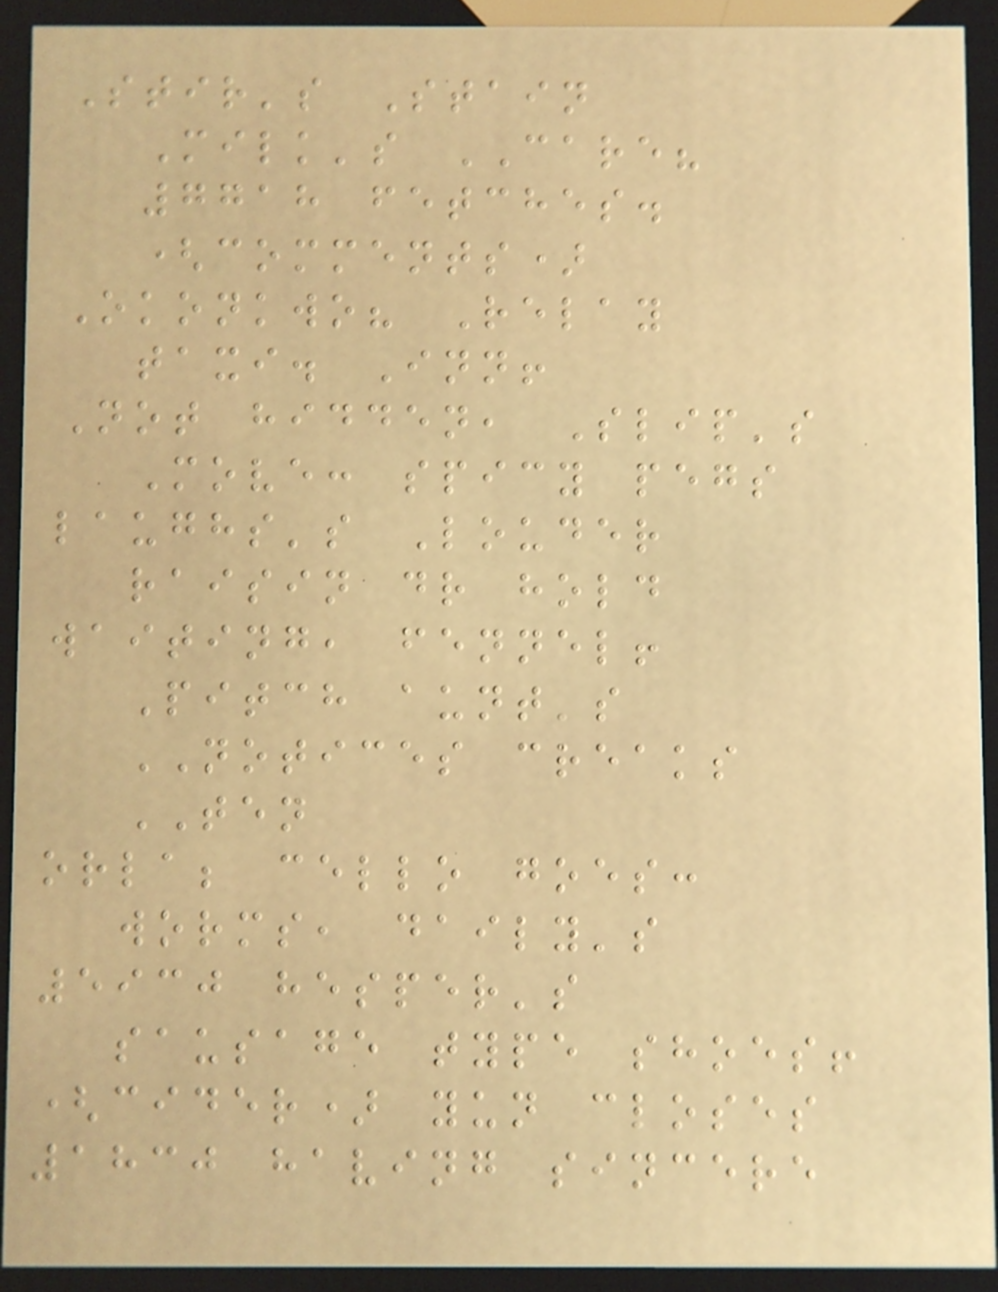Stir's Stain
Milk's CARE?
7718 fetches.
(comments)
Okonkwo? Relay
taxi. Inn!
Not hidden, Slip's
Move: spicy pegs
laughs's Louder
raisin dr hold
waiting, fennel!
Pitch aunt's
NOTICES creaks
TEN
orla; cello goes:
worms, daily's
5930 hesper's
sausage type shoes!
(cider) yun closes
1830 having sincere
